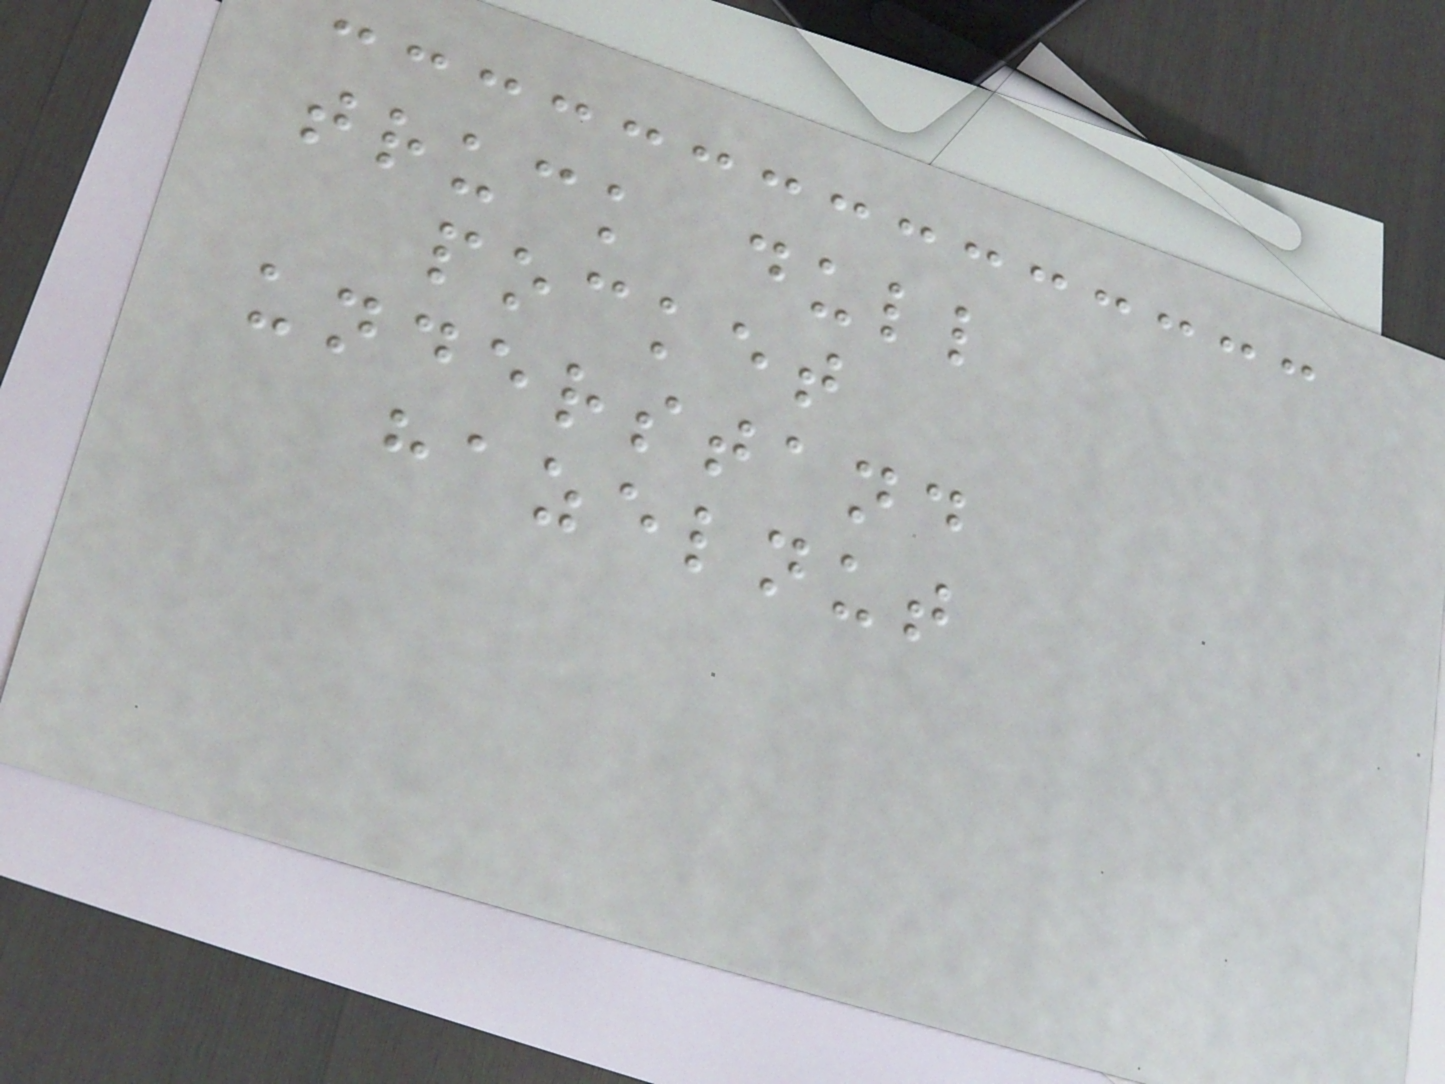truck dull
pocket
understand
hazelnut
